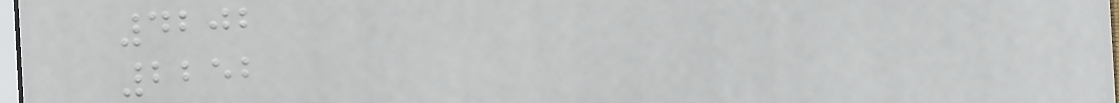4202
2252
